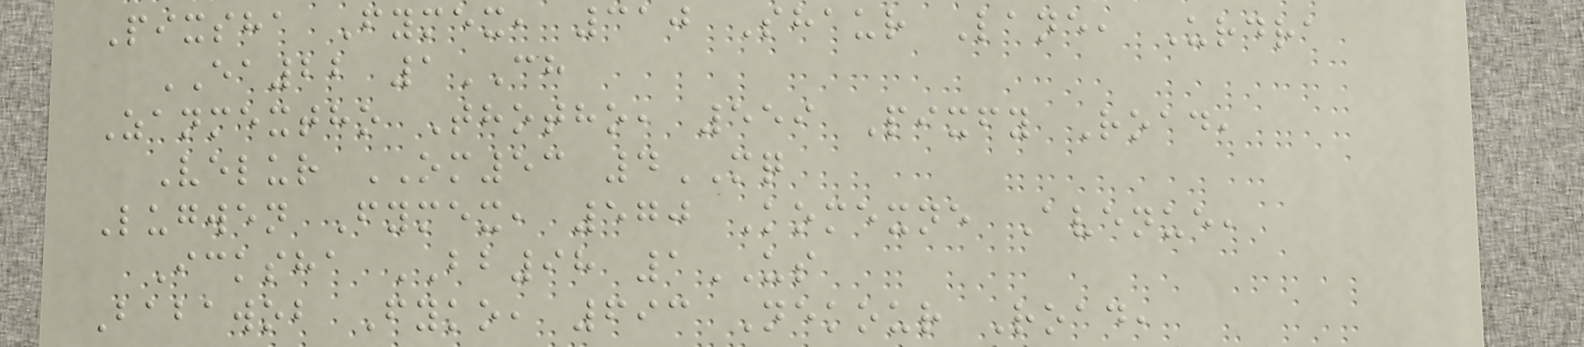Pixsha Fymex, 310 Shaur Lane, Urdra
EA22 1CH
Zanmextho Thotho, 559 Pixfy Road,
Velur OM53 4MQ
Lugwen Fymex, 570 Komexne Avenue,
Icksha BB98 1US
Babawob Fyko, 693 Nekour Road,
